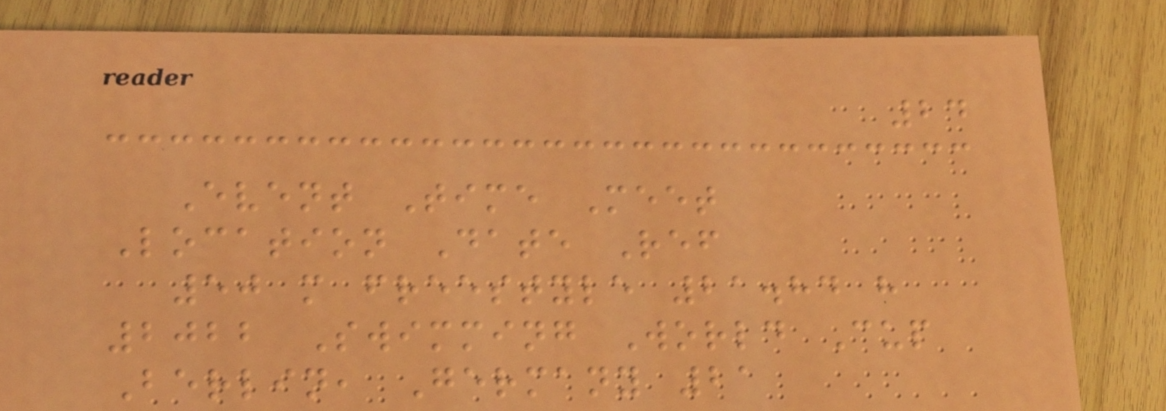24
Event Time Meet
Location Date Ref
50 m freestyle 21.84 h
2022 Swimming World Cup
Berlin, Germany 21
